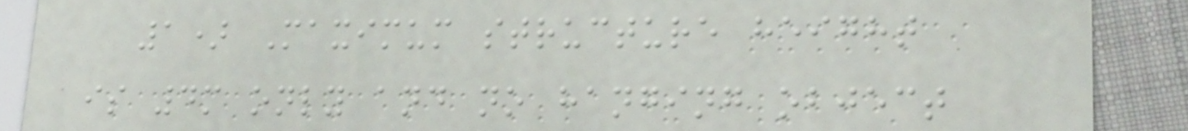1) Maximum structure height
is 4m only and no hanging object
